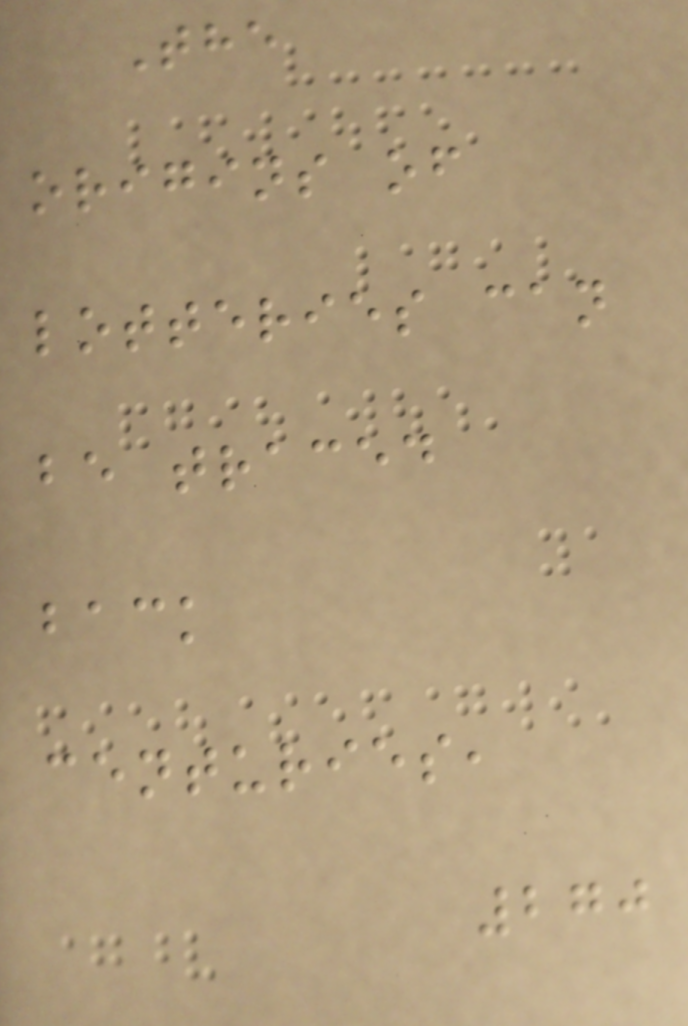The
origins of
lotteries can
be traced
back
centuries,
270
